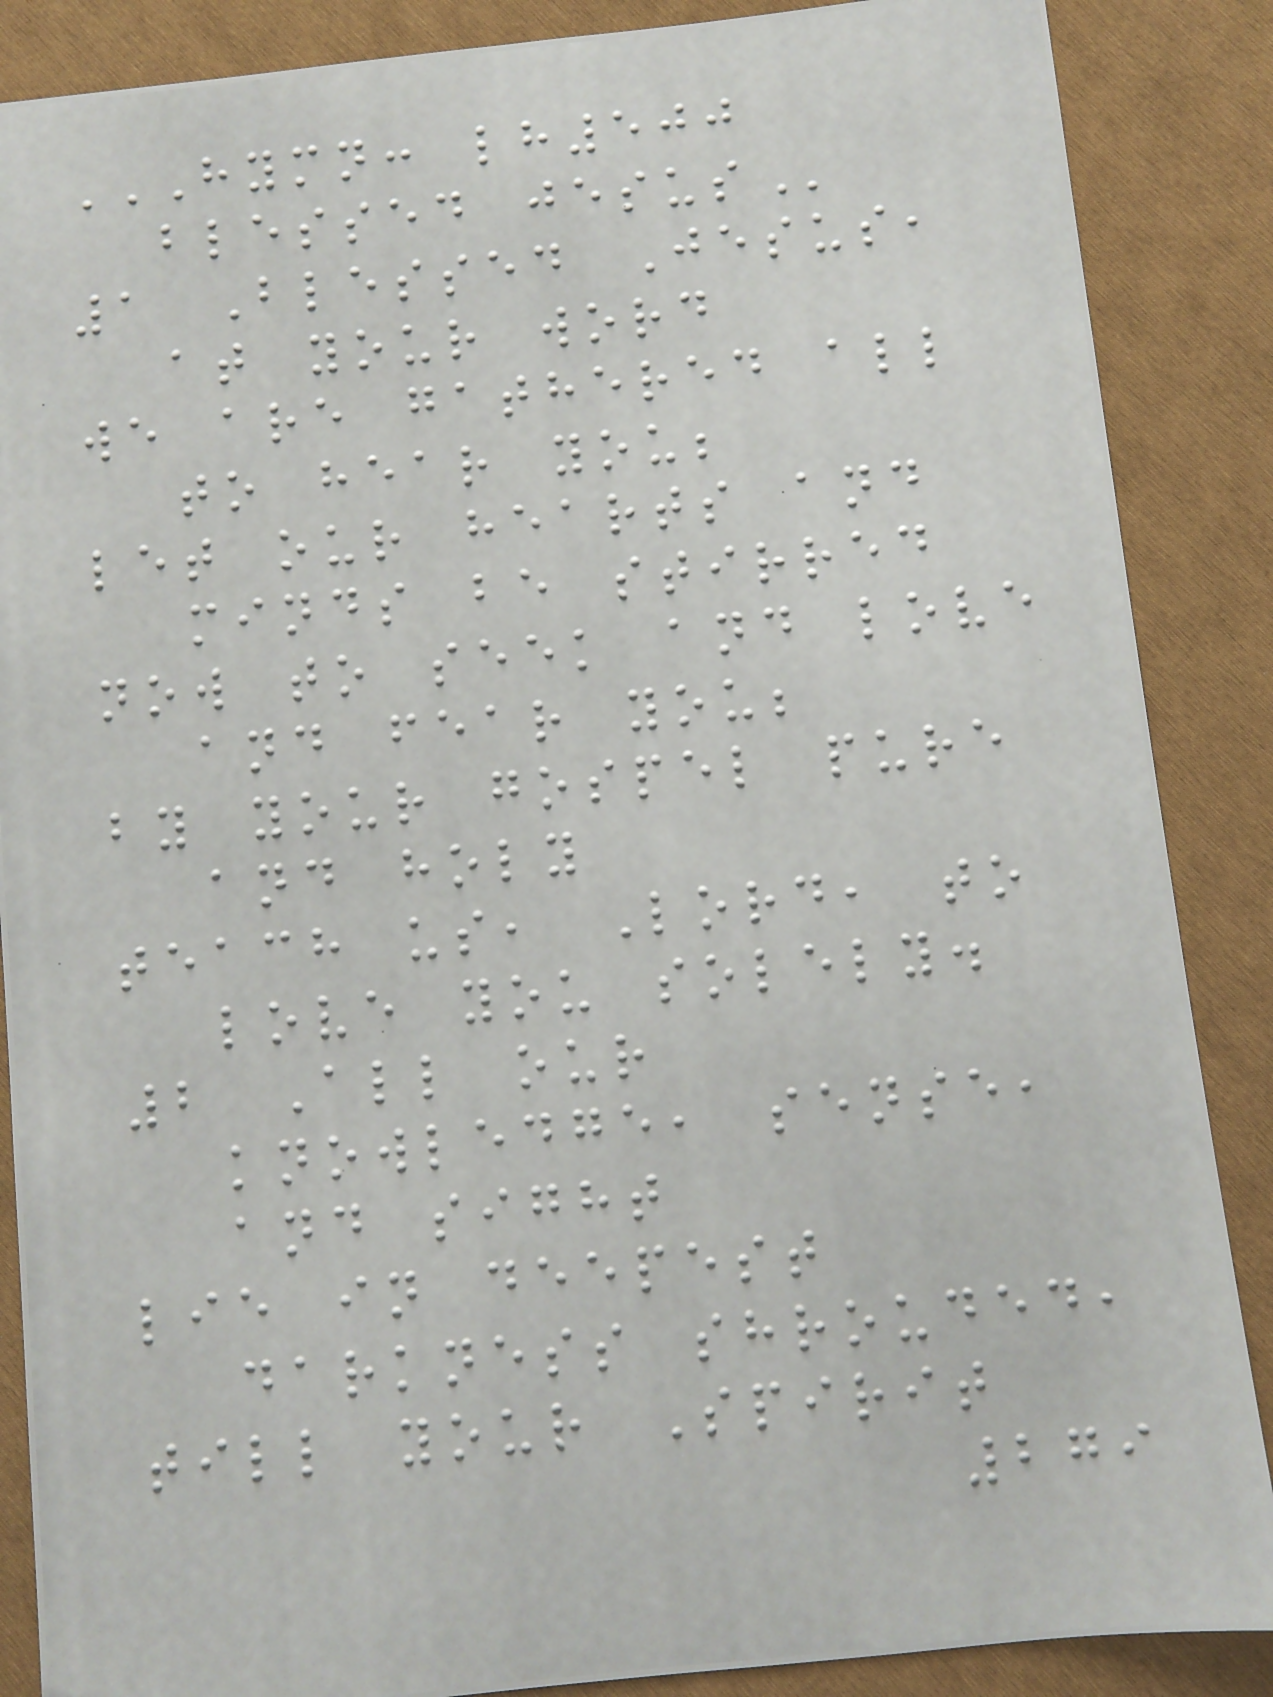HYMN: LH500
BLESSED JESUS
1 Blessed Jesus,
at your word
we are gathered all
to hear you;
let our hearts and
minds be stirred
now to seek and love
and fear you;
by your gospel pure
and holy
teach us, Lord, to
love you solely.
2 All our
knowledge, sense,
and sight
lie in deepest
darkness shrouded,
till your Spirit
279
